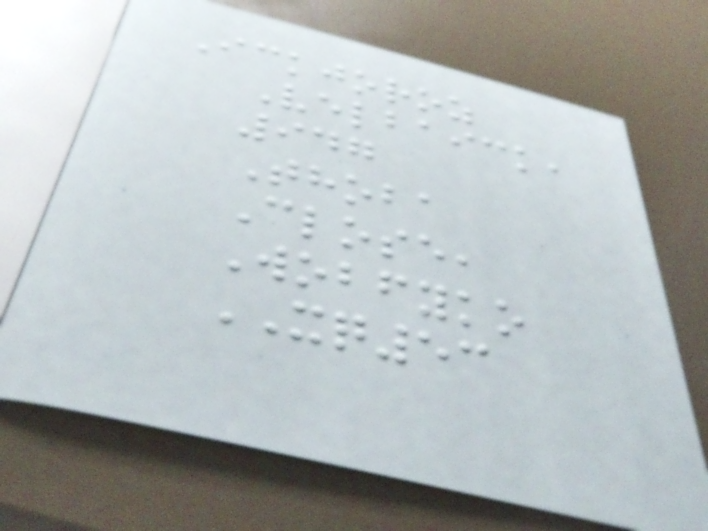Ickjoroz
Velbaick,
947
Thoba
Close,
Wobfyko
XQ53
